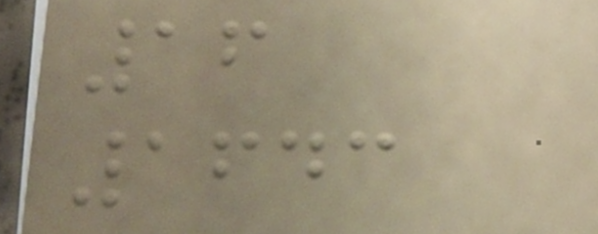16
1643
